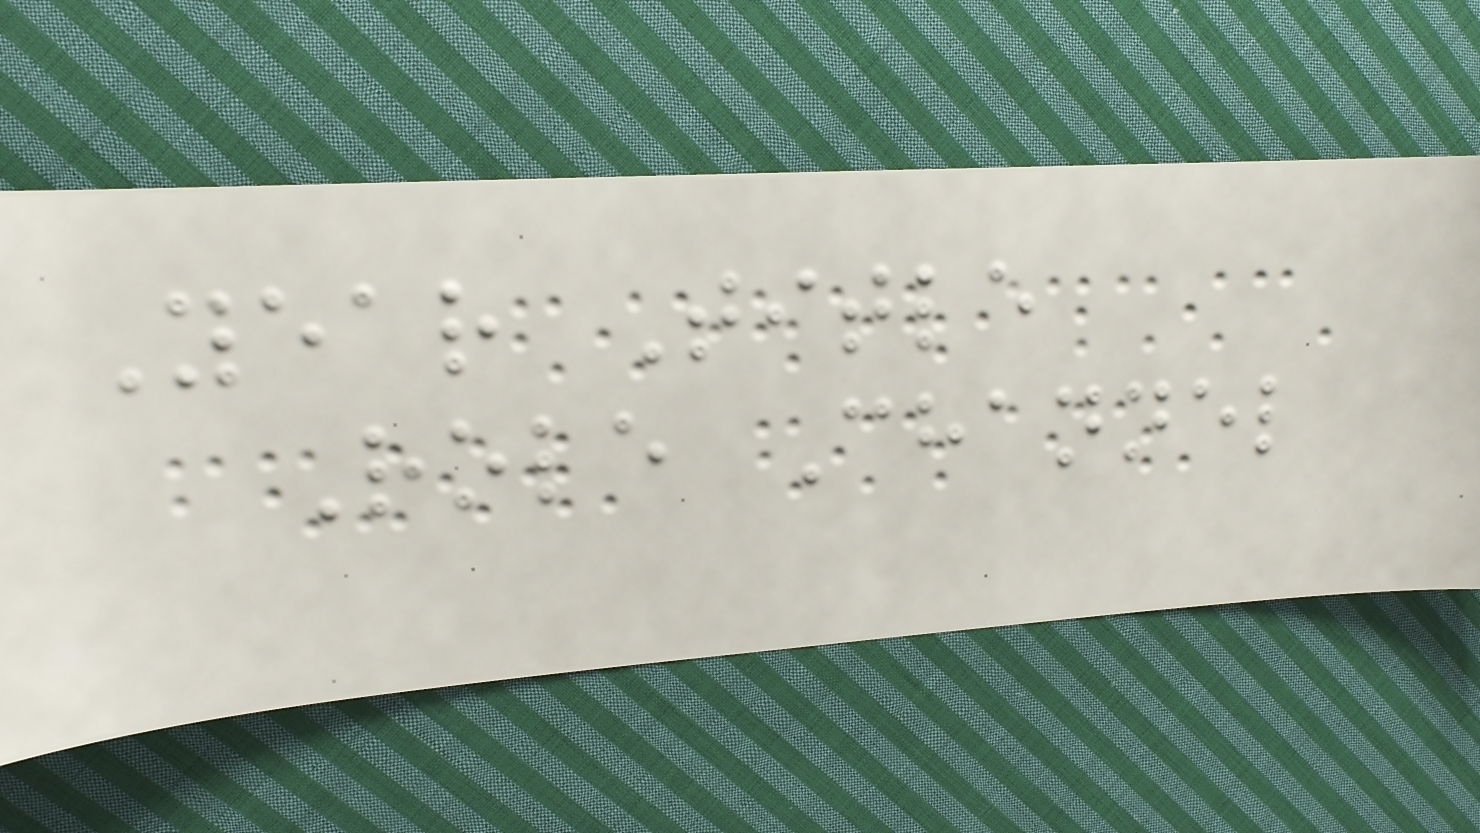Year Title
Role Channel
